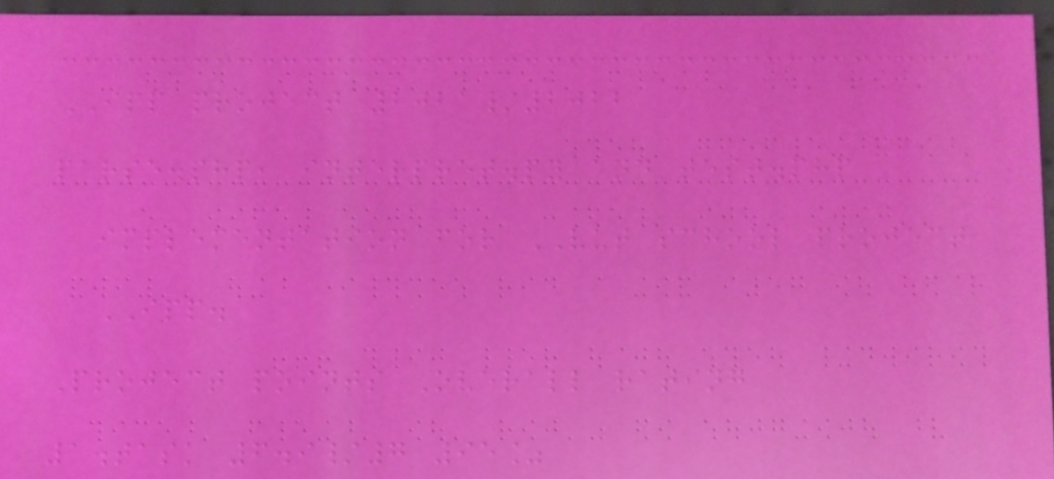IPP project 2021/2022
parse.php, interpret.py and test.php
implementation for VUT school project
IPP.
Project points Overall rating
1.task 6.9/7 95%
